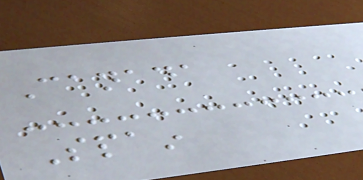Canada
Spain
